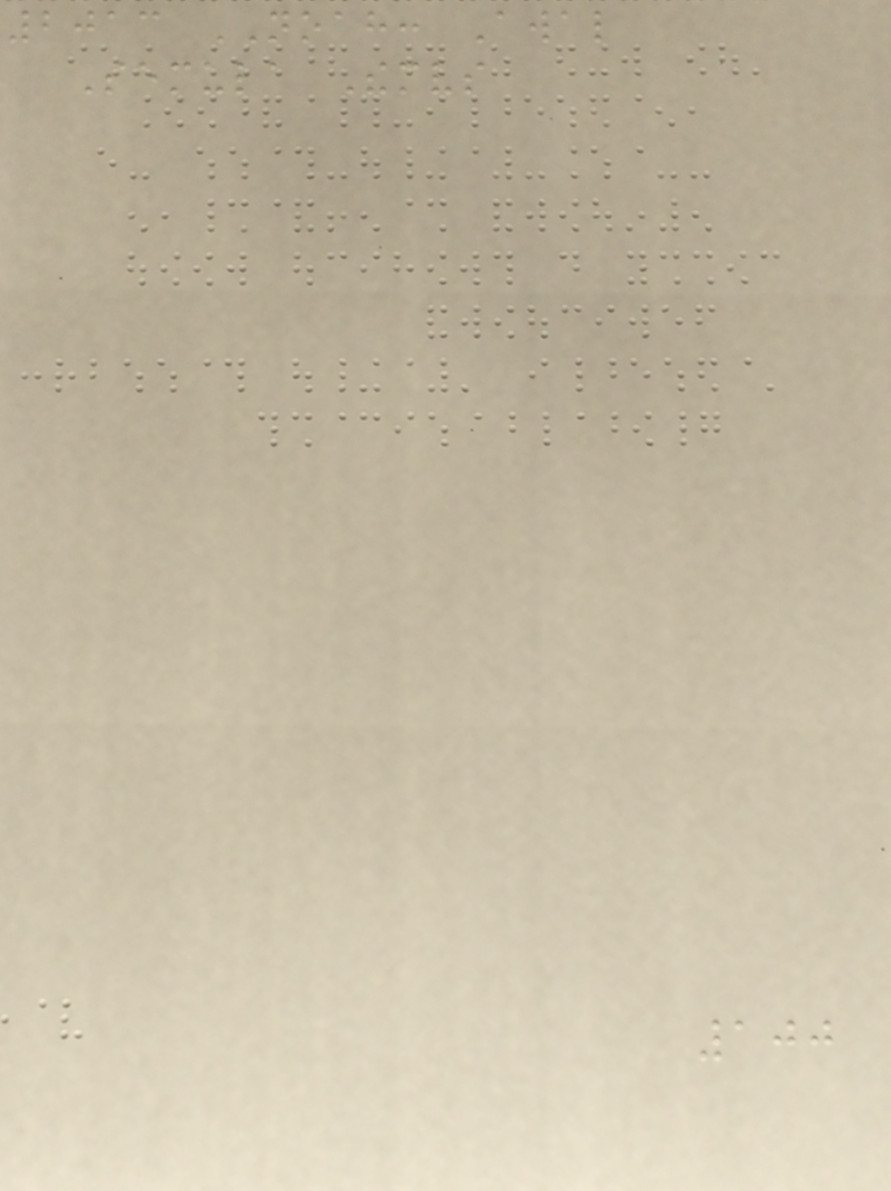2013 NOAH: Awal
Semula Themselves
100
